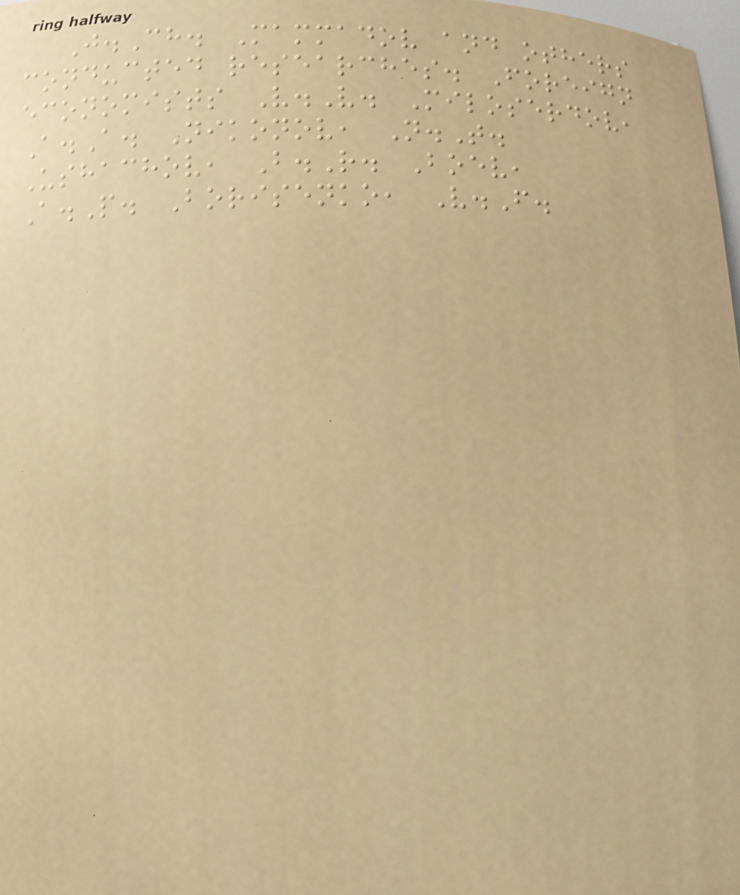J.Ch. Mammadov and others
conducted researches. Foreign
economists V.V. Miloserdov,
A.A. Nikonov, N.T.
Ushachov, B.R. Boev,
A.P. Borisenko, V.F.
